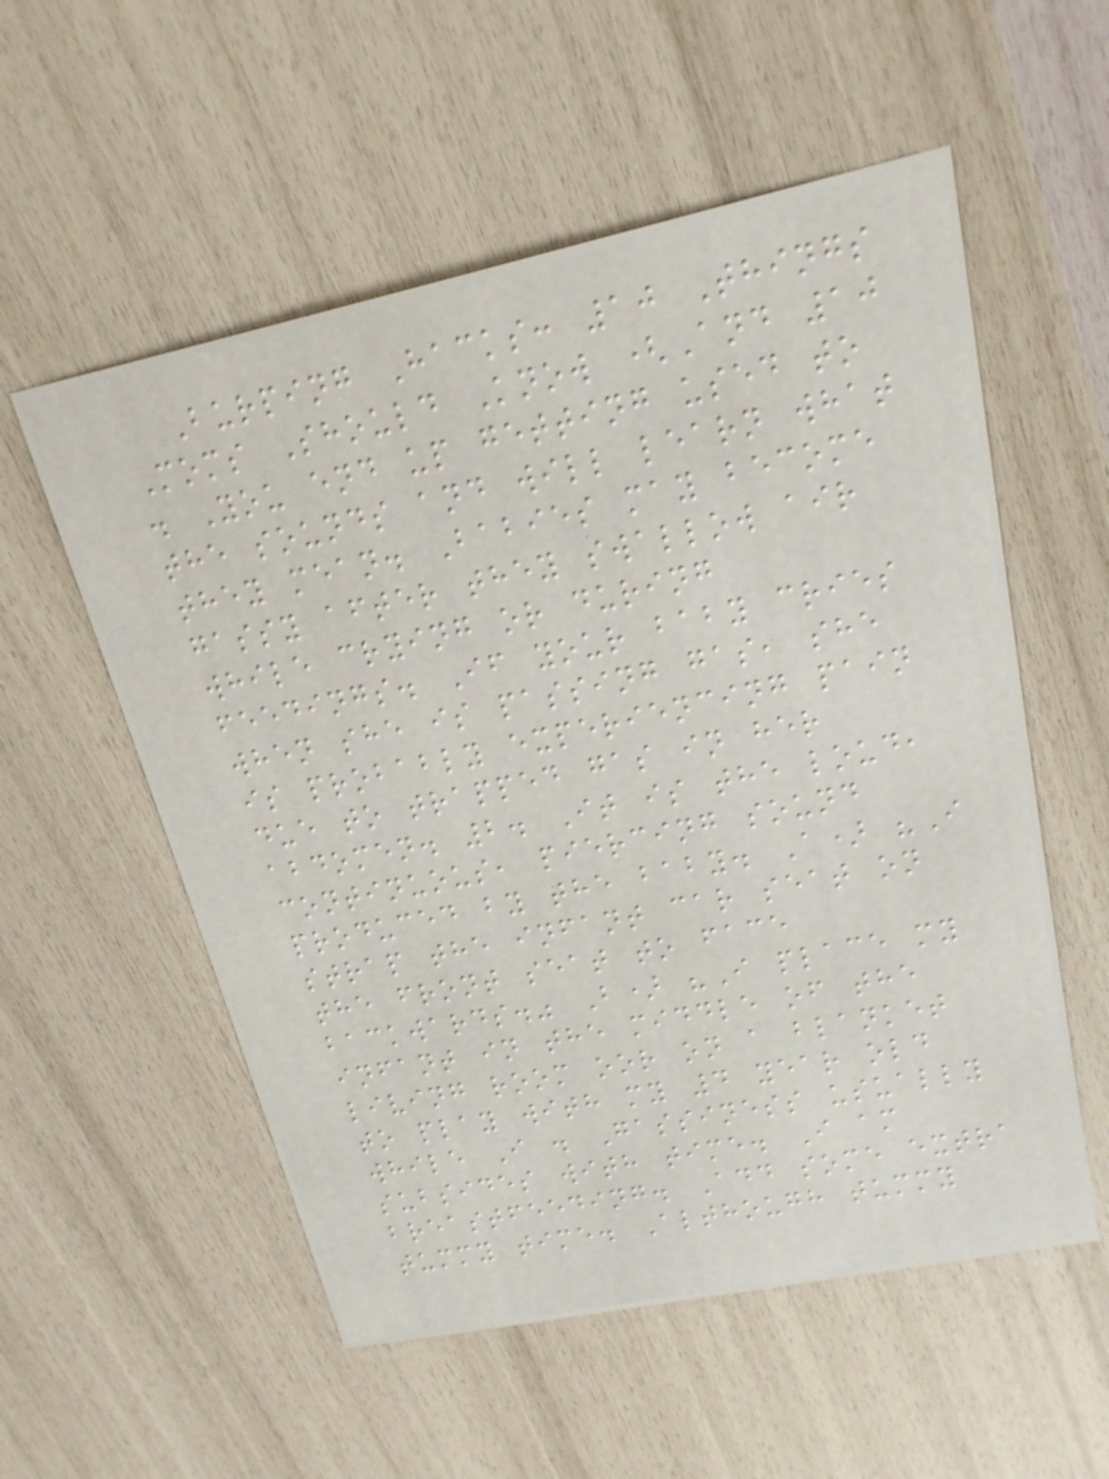Burping Hacks: 10 Things
Moms Should Know (And 10
. You end up getting used to
the sounds and will learn what
they mean. Babies may become
gassy after they swallow air
while crying or during
feedings. If your baby cries
when she is passing gas, she
is probably experiencing pain
due to trapped gas in her
abdomen. 2. It is the loud,
continuous, piercing sound
produced by the baby. A) "I
strap the infant car seat on
the front seat to face
backwards." B) "I place my
infant in the middle of the
living room oor on a blanket
to play with my 4 year old
while I . Gassiness usually
subsides with time. I am
breastfeeding. Add some extra
tummy time. Although tummy
